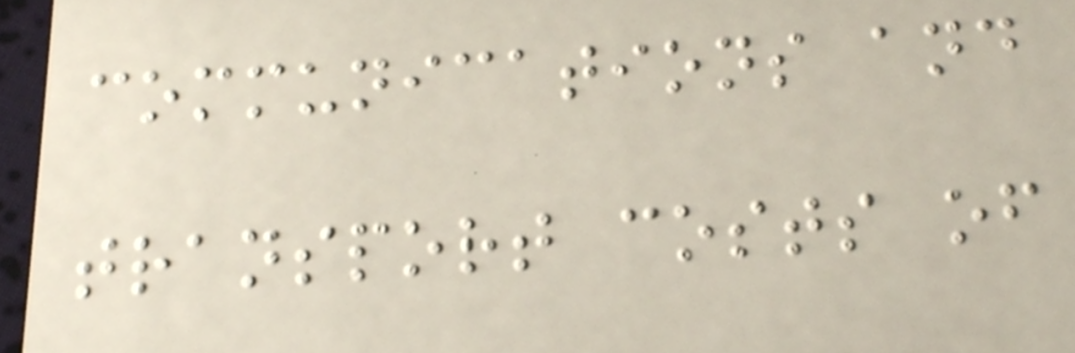communications and
transport costs of
